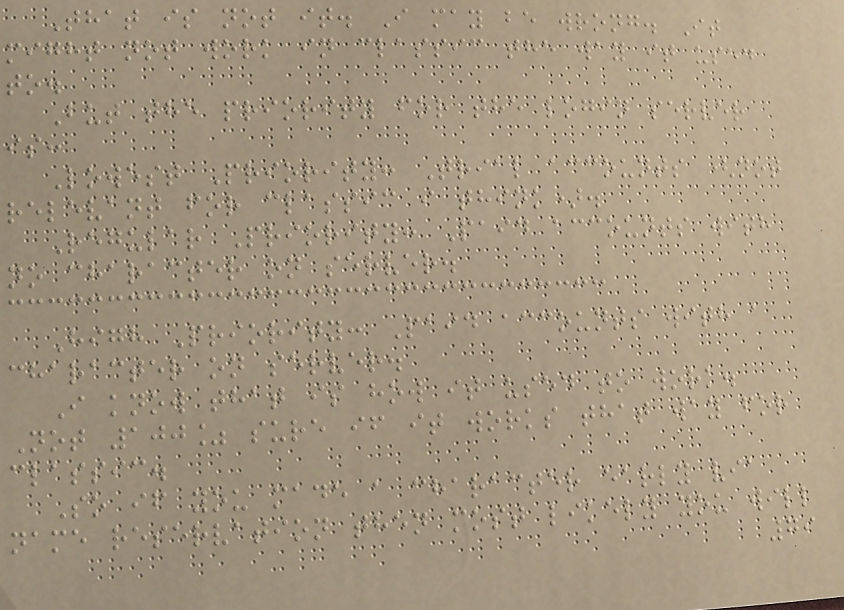That is not it. I may be wrong. It
might not work in classic the way it used
to.
But the priority for the login server
is:
Lowest Priority: Trial accounts (not
relevant for classic i think).
Regular Priority: Paid accounts with
no character on server.
High Priority: Paid accounts with a
character on server.
I know that is how it used to work.
Not 100% sure if it works that way for
classic.
So if you made a character early via
name reservation then most likely you will
79
